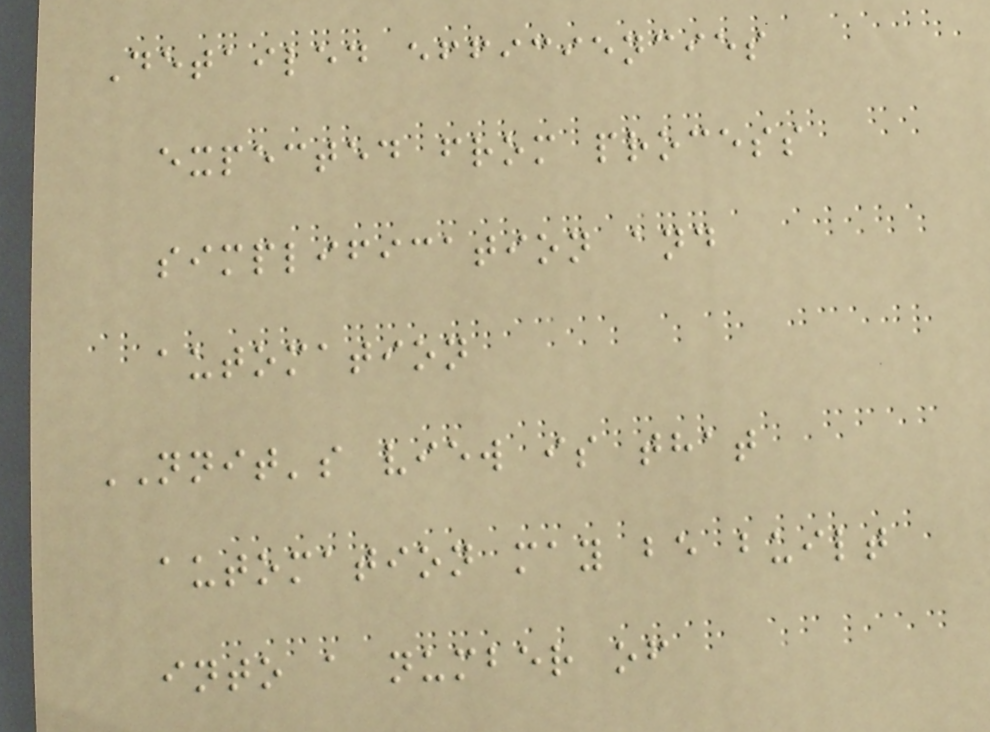Detailed efficiencies
expected from process
simplification and
automation
NNIT's view is that
automation may be built
into a number of
